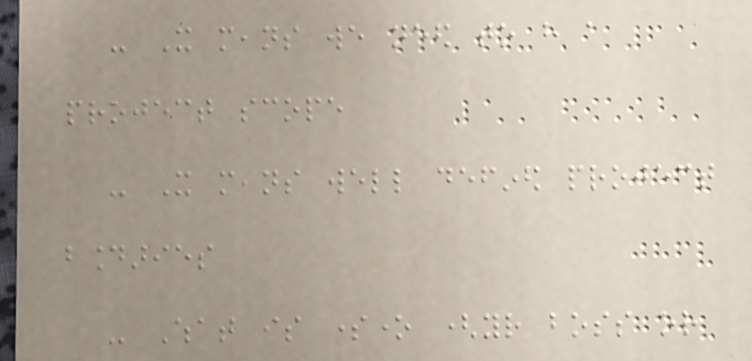- It means we need to have a
project scope
- It means well defined project
boundaries
- What is someone (your boss or
